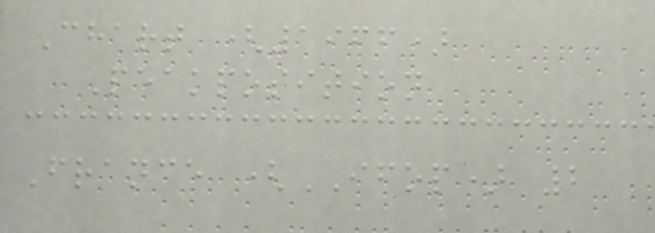Chart (1966)
Peakposition
France (IFOP) 2
